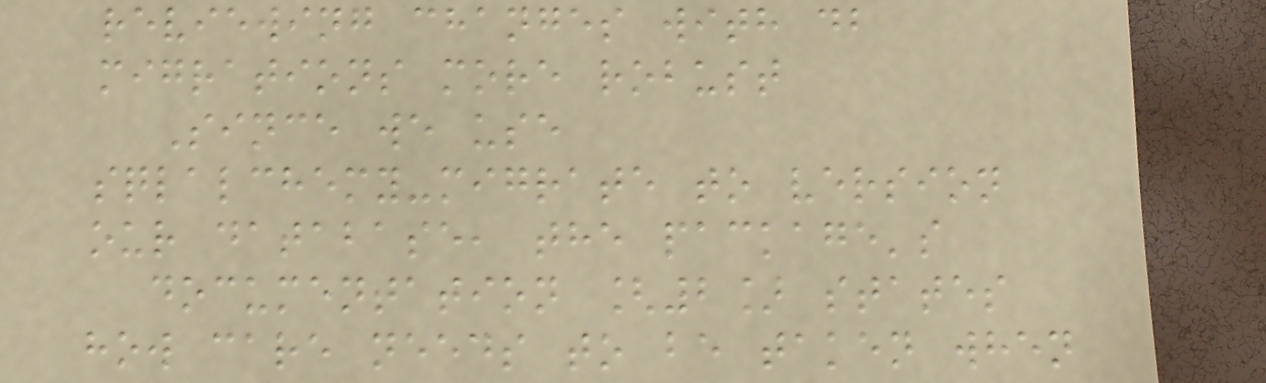reviewing changes with db
migrations more robust
Since we use
sqlalchemy-migrate to version
our database, the package's
documentation [2] states
how care needs to be taken when
